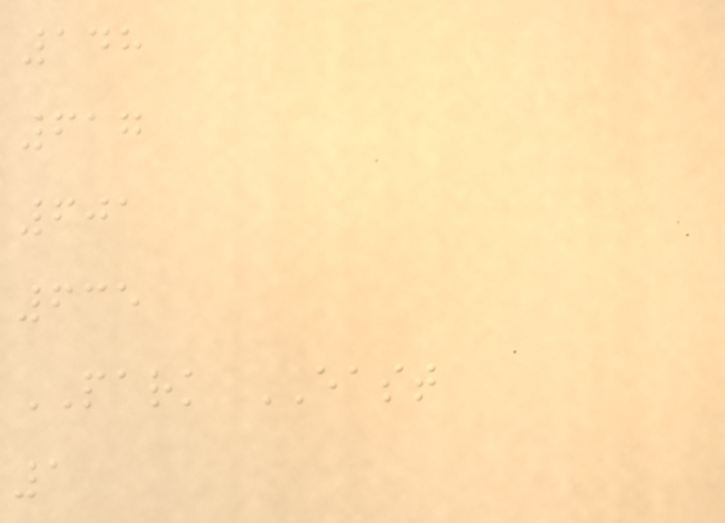148
617
601
635
PARK EAST
1
